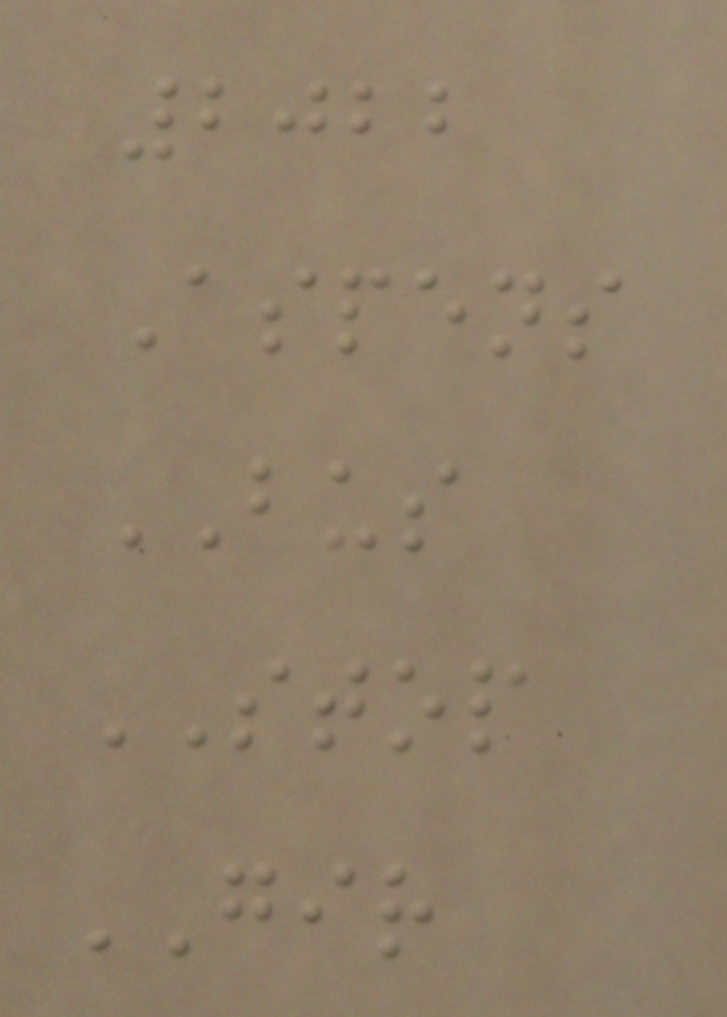2022
Aspens
BUS
STOP
GIR
